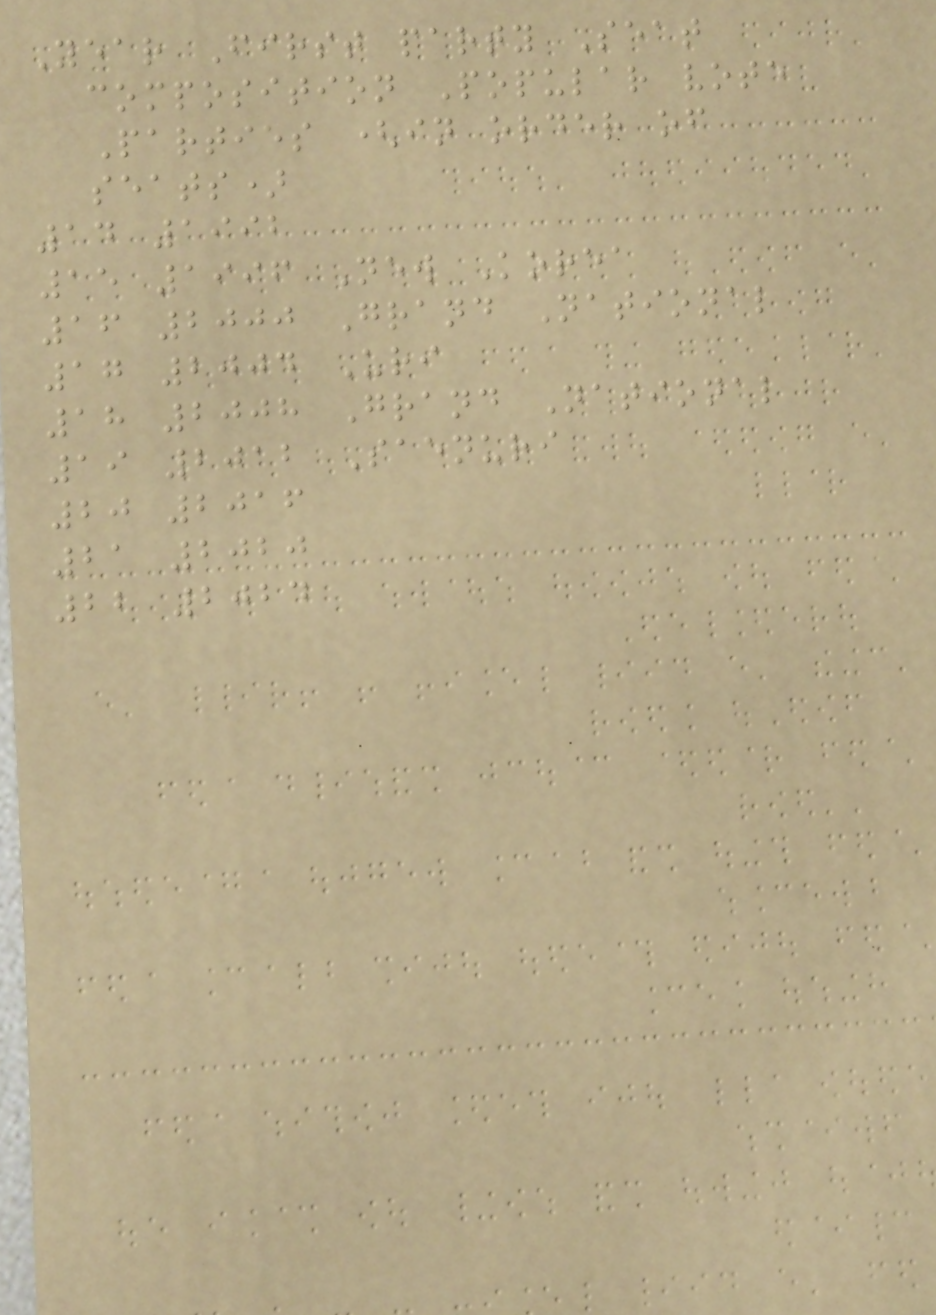Year First party Seat
composition Popular vote
Parties (in order of
seats)
14 1992
15 1996 New Korea
16 2000 Grand National
17 2004 Uri
18 2008 Grand National
19 2012 Saenuri
20 2016
21 2020
22 2024
